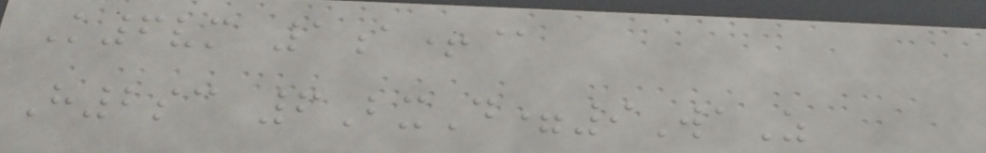K6vm 1a+@
H2sc 6BxD=9WaZ
